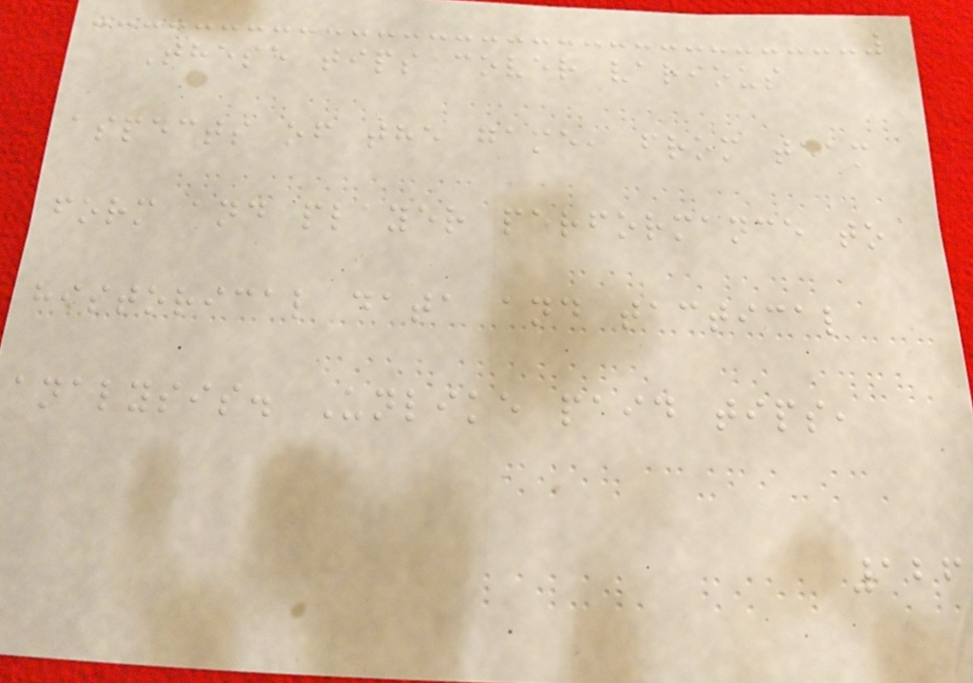These tips cover various
aspects of the game, from team
form and player performance to
historical data and tactical
analysis. Unlike paid tips,
126
